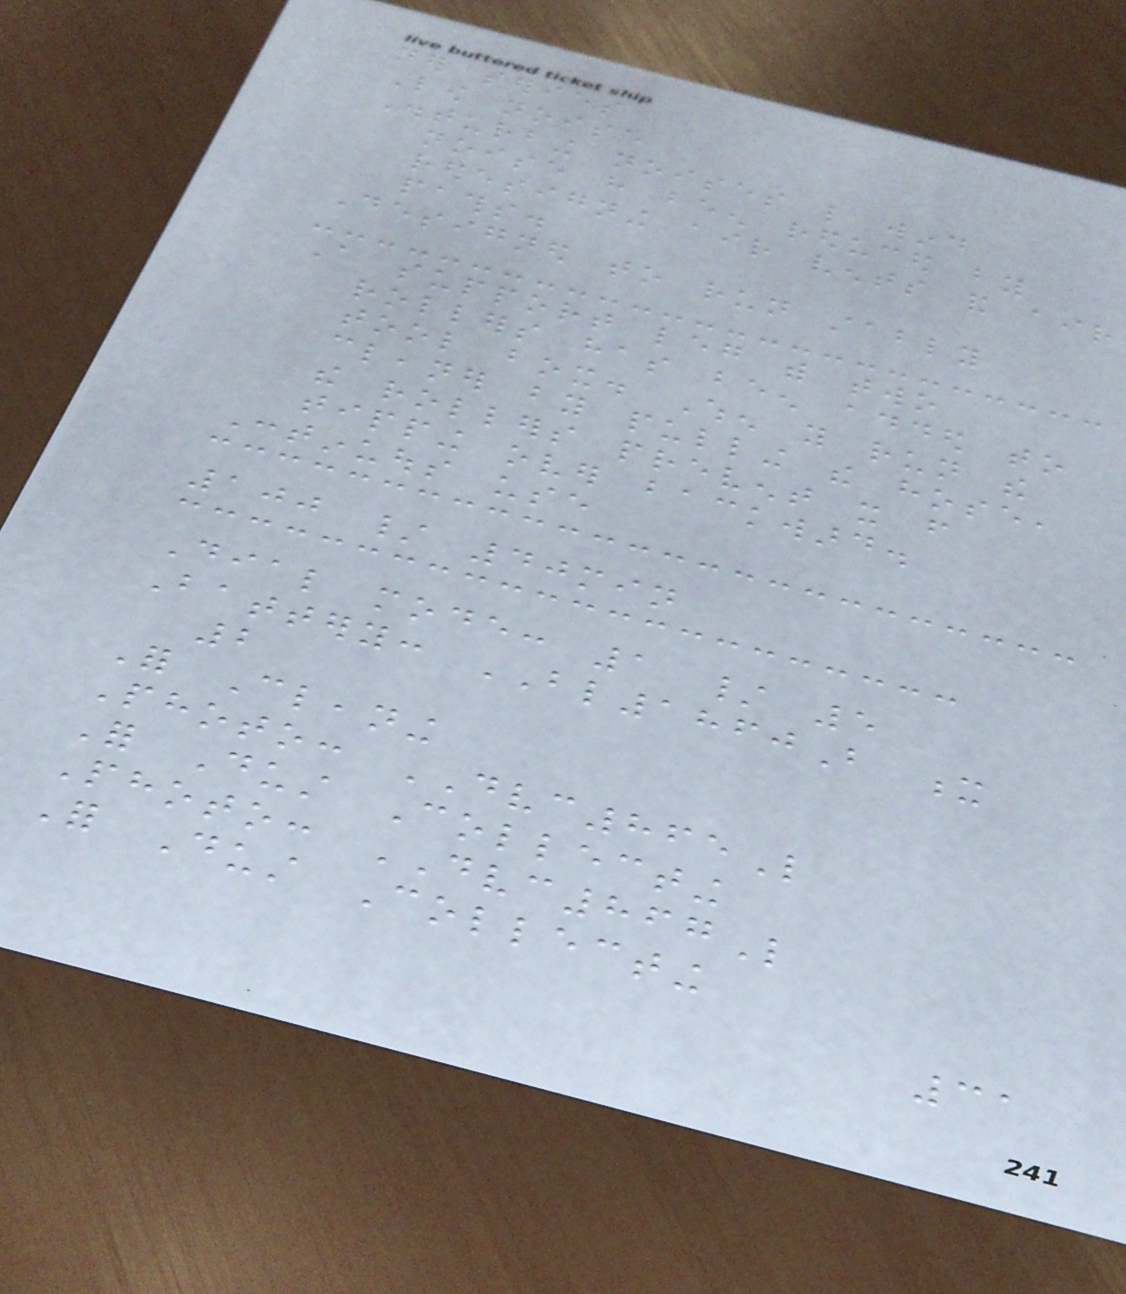ner series
Low noise
Disturbing noises like wind
noise have been reduced by
redesigning air vents and air
paths.
Designed to run stably
A support leg with two
rollers has been added to
tool box. When you run the
cleaner by pulling the hose,
the rollers prevent it from
tipping over backward.
Continuous use
100 / 40min
Dial mode: 1 / 5
Battery: BL1860B x
2
For Cleaning
Photo: DVC865L
For Dust Collecting
Photo: DVC867L
For Dust Collecting
31
